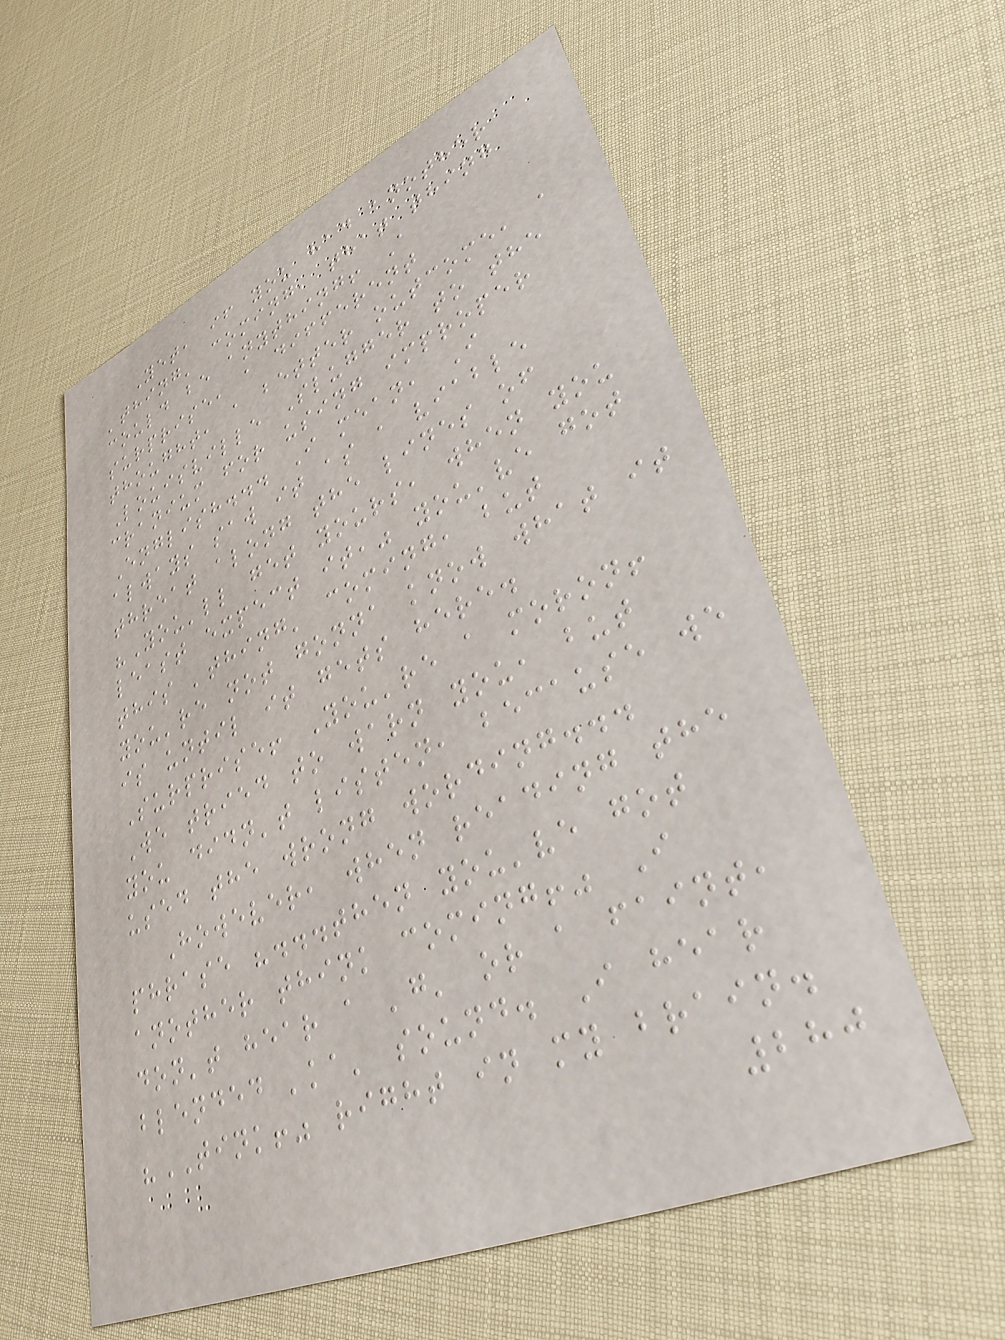Yet, if you had another
'thing' coming, that thing
could be anything! A
surprise, a different
thought, a better outcome, a
Louisville Slugger to the
cranium for using improper
English... I mean, I
always saw it as a viable
threat along the lines of
"You'll get yours, when you
least expect it," you've got
this 'thing' coming, but
you're not gonna know what it
is until it gets here.
Surprise! You're a moron!
We tried to warn you, but
you didn't listen, because we
used the wrong wording...
However, when reading the
phrase "...then you've got
another think coming!" I
don't hear a 'g' or a faint,
blended 'ka' sound. I hear
"TINK!" right in my brain.
280
